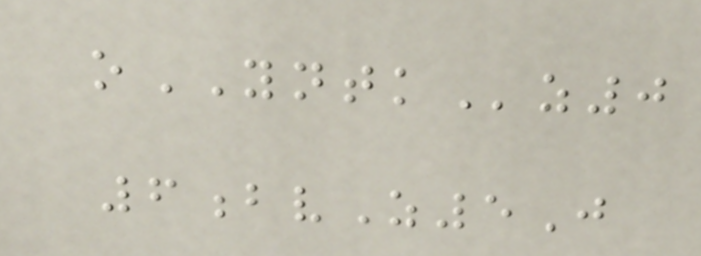oYNTKz0
6bvZ5J
